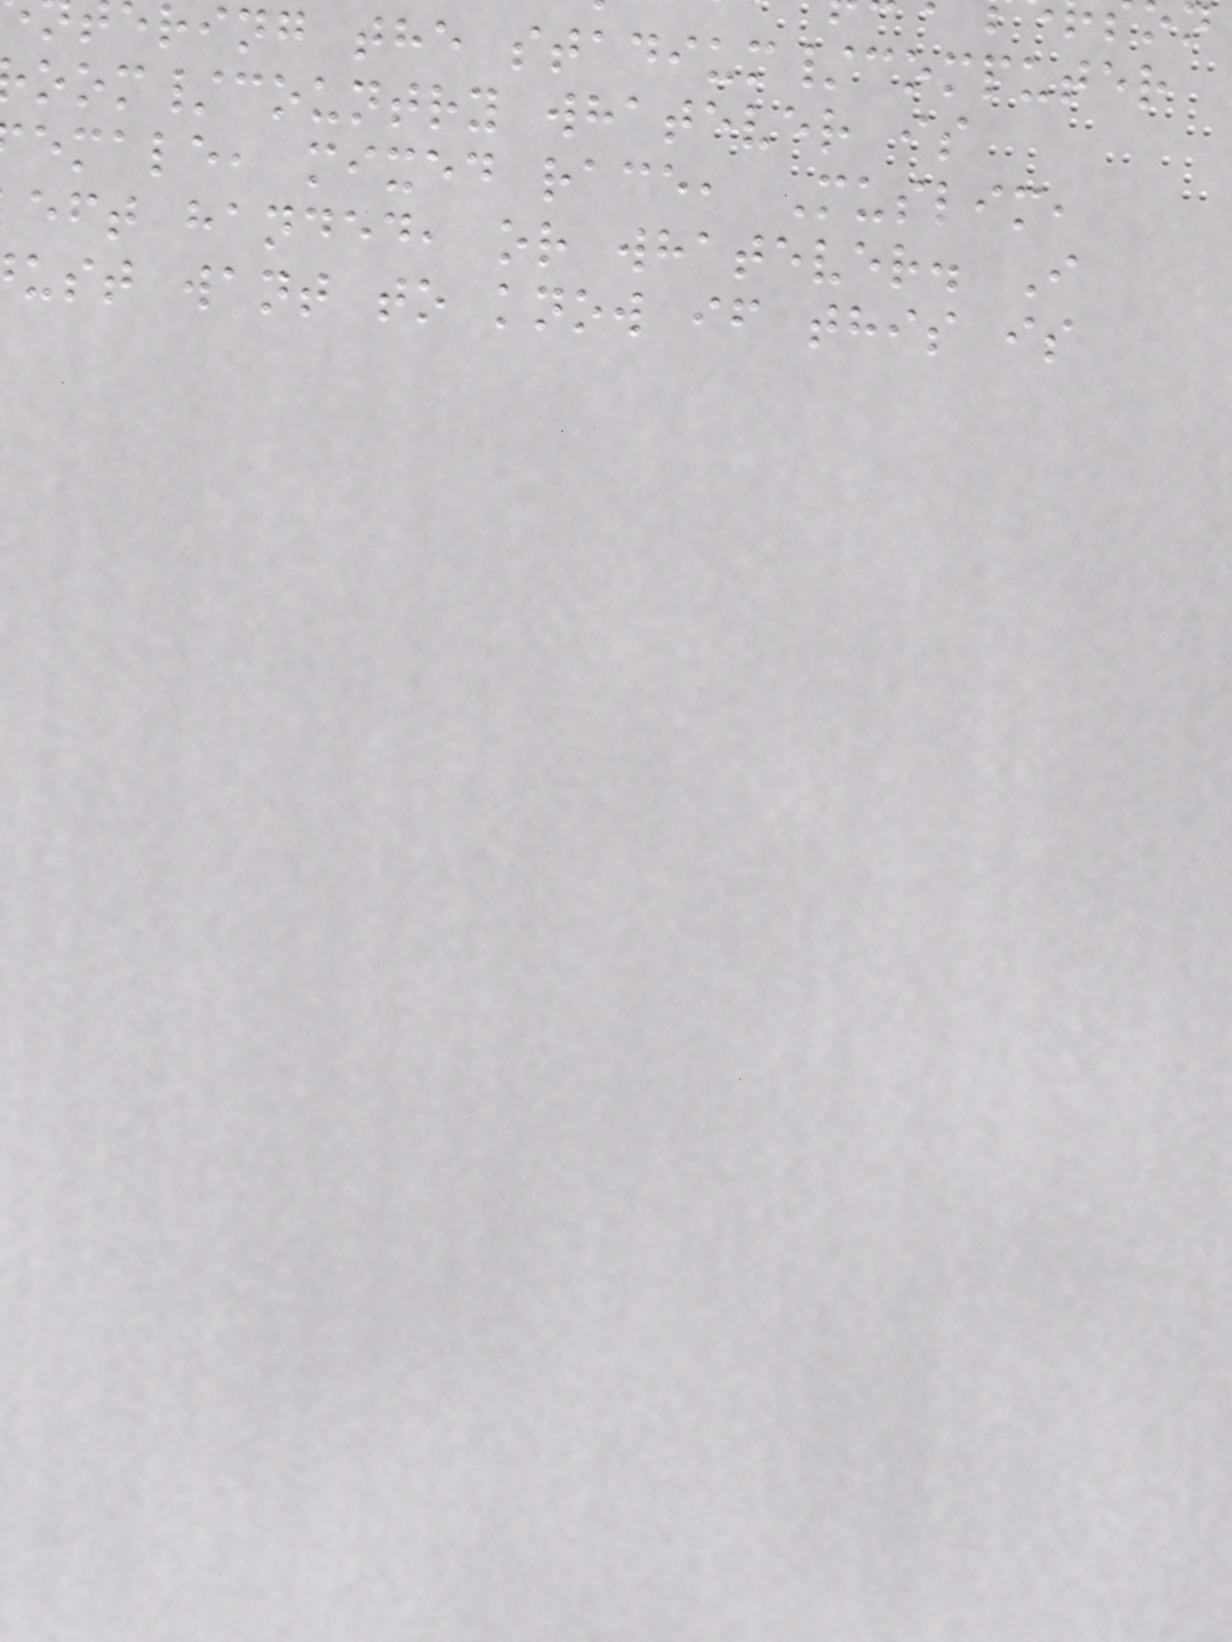ring the stadium/computer
oom/country whatever is
emale, mixed race, Muslim,
eft handed, or whatever. I
ust want to know if this is
